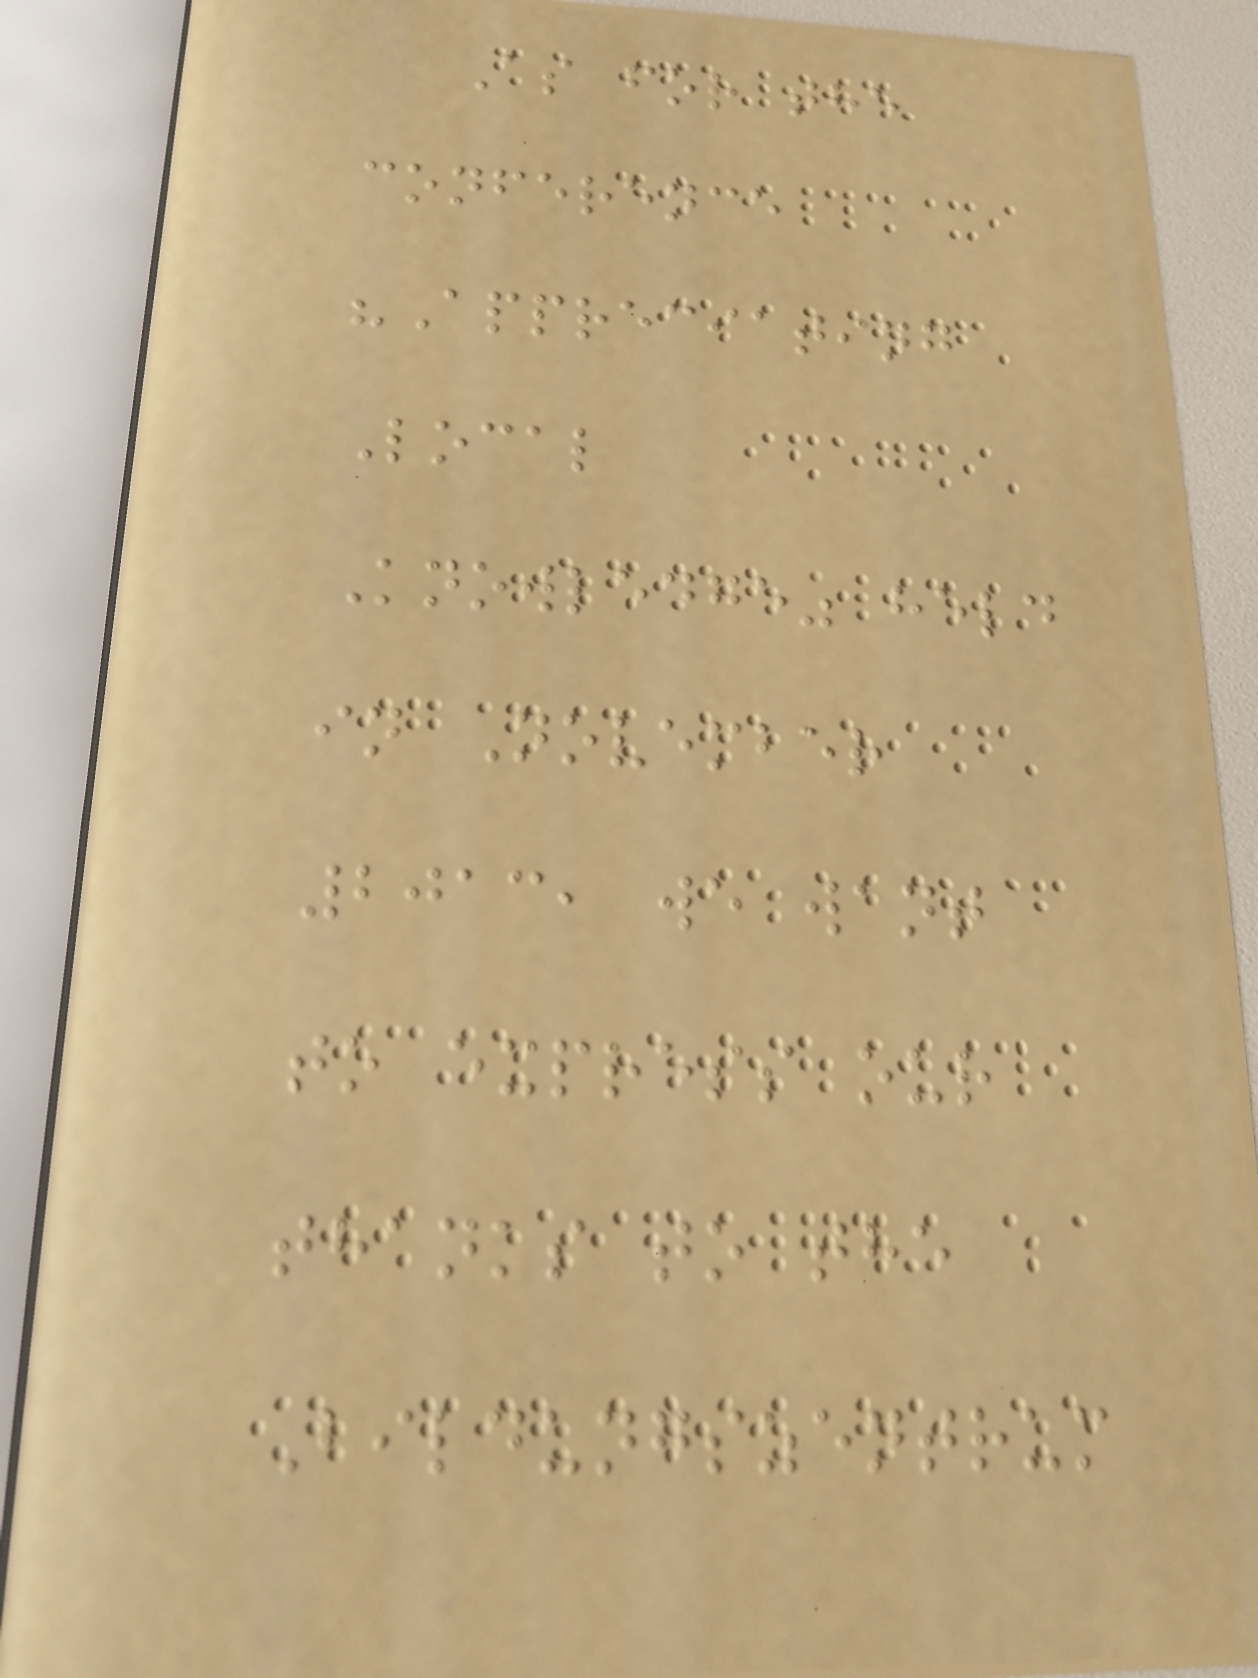As for the
conference
"Appreciating
Local
Knowledge" held
in November
2013, we want
to express our
thanks to the
Bildungszentrum
